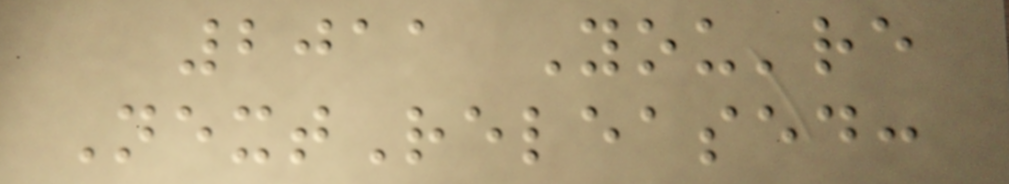2011 You're
NextReleased:
